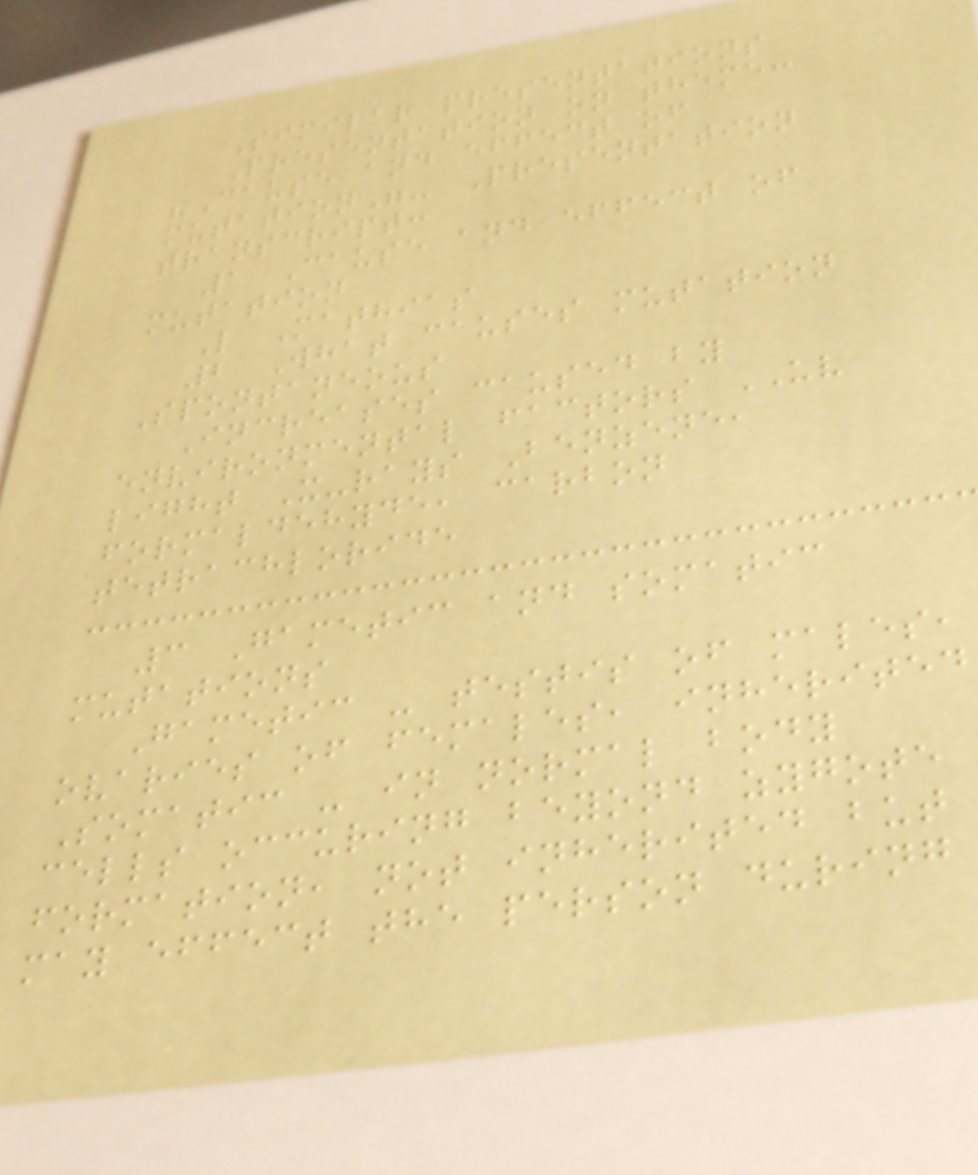Similar presentations
Presentation on theme:
"Cause and effect of
mutation"- Presentation
transcript:
1 Cause and effect of
mutation
L Mathias
2 What causes mutation
Spontaneous
Increases caused by
environmental factors UV
light X-rays Benzene,
formaldehyde, carbon
tetrachloride
3 Gametic and somatic
mutations
Gametic - testis of males,
ovaries of females, inherited
Somatic - in normal body
cells occuring beyond zygote
formation, not inherited but
may effect the person during
